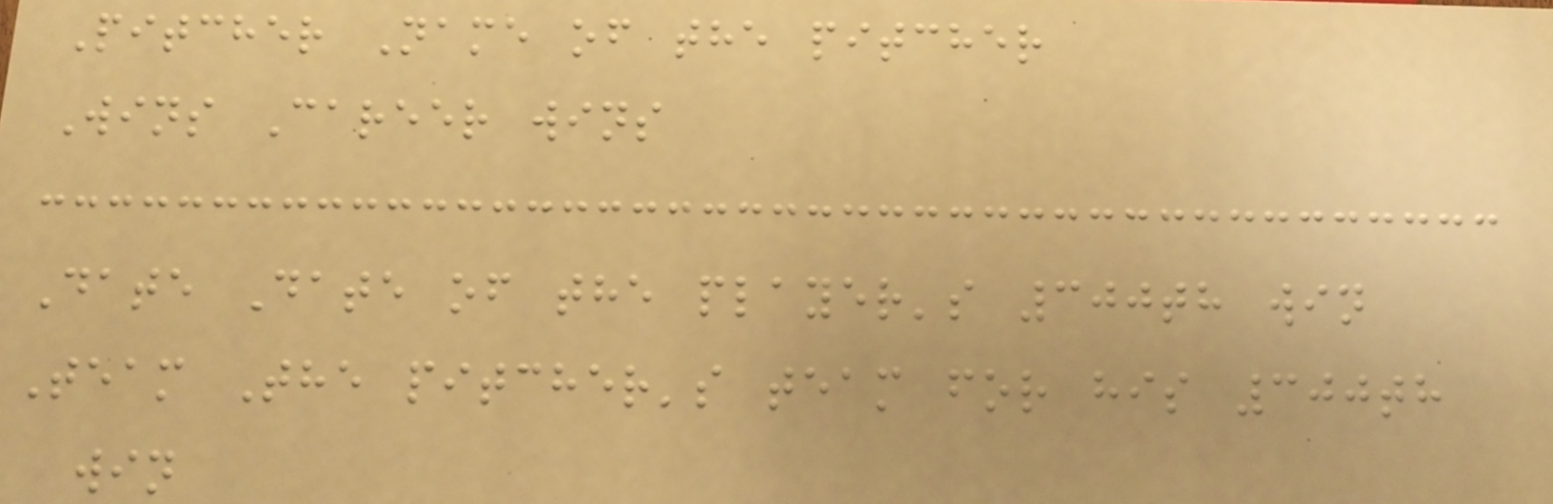Pitcher Name of the pitcher
Wins Career wins
Date Date of the player's 300th win
Team The pitcher's team for his 300th
win
